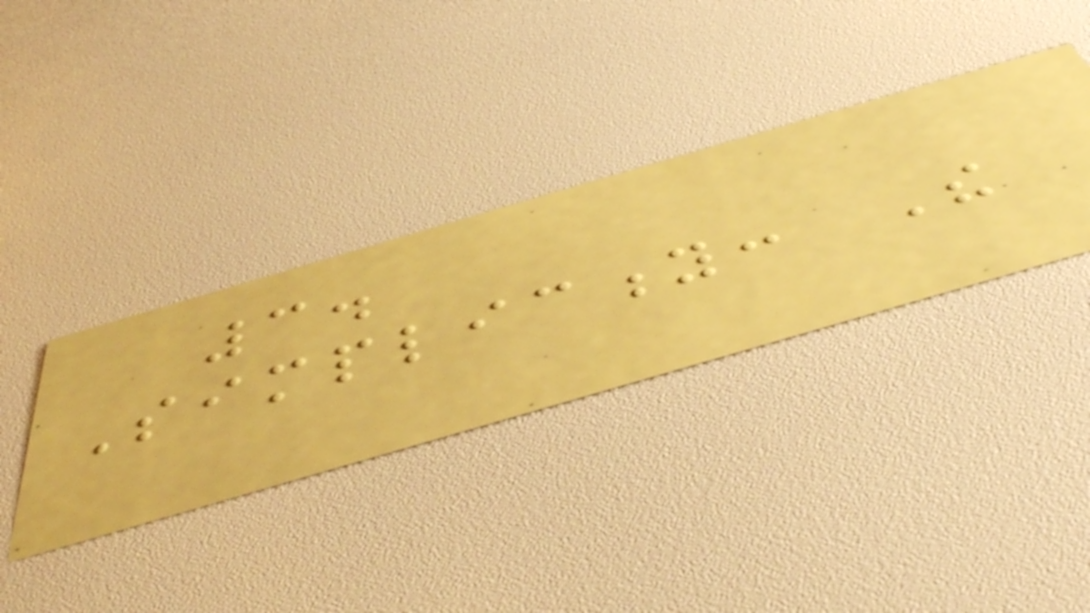3.
Simplicity: The
